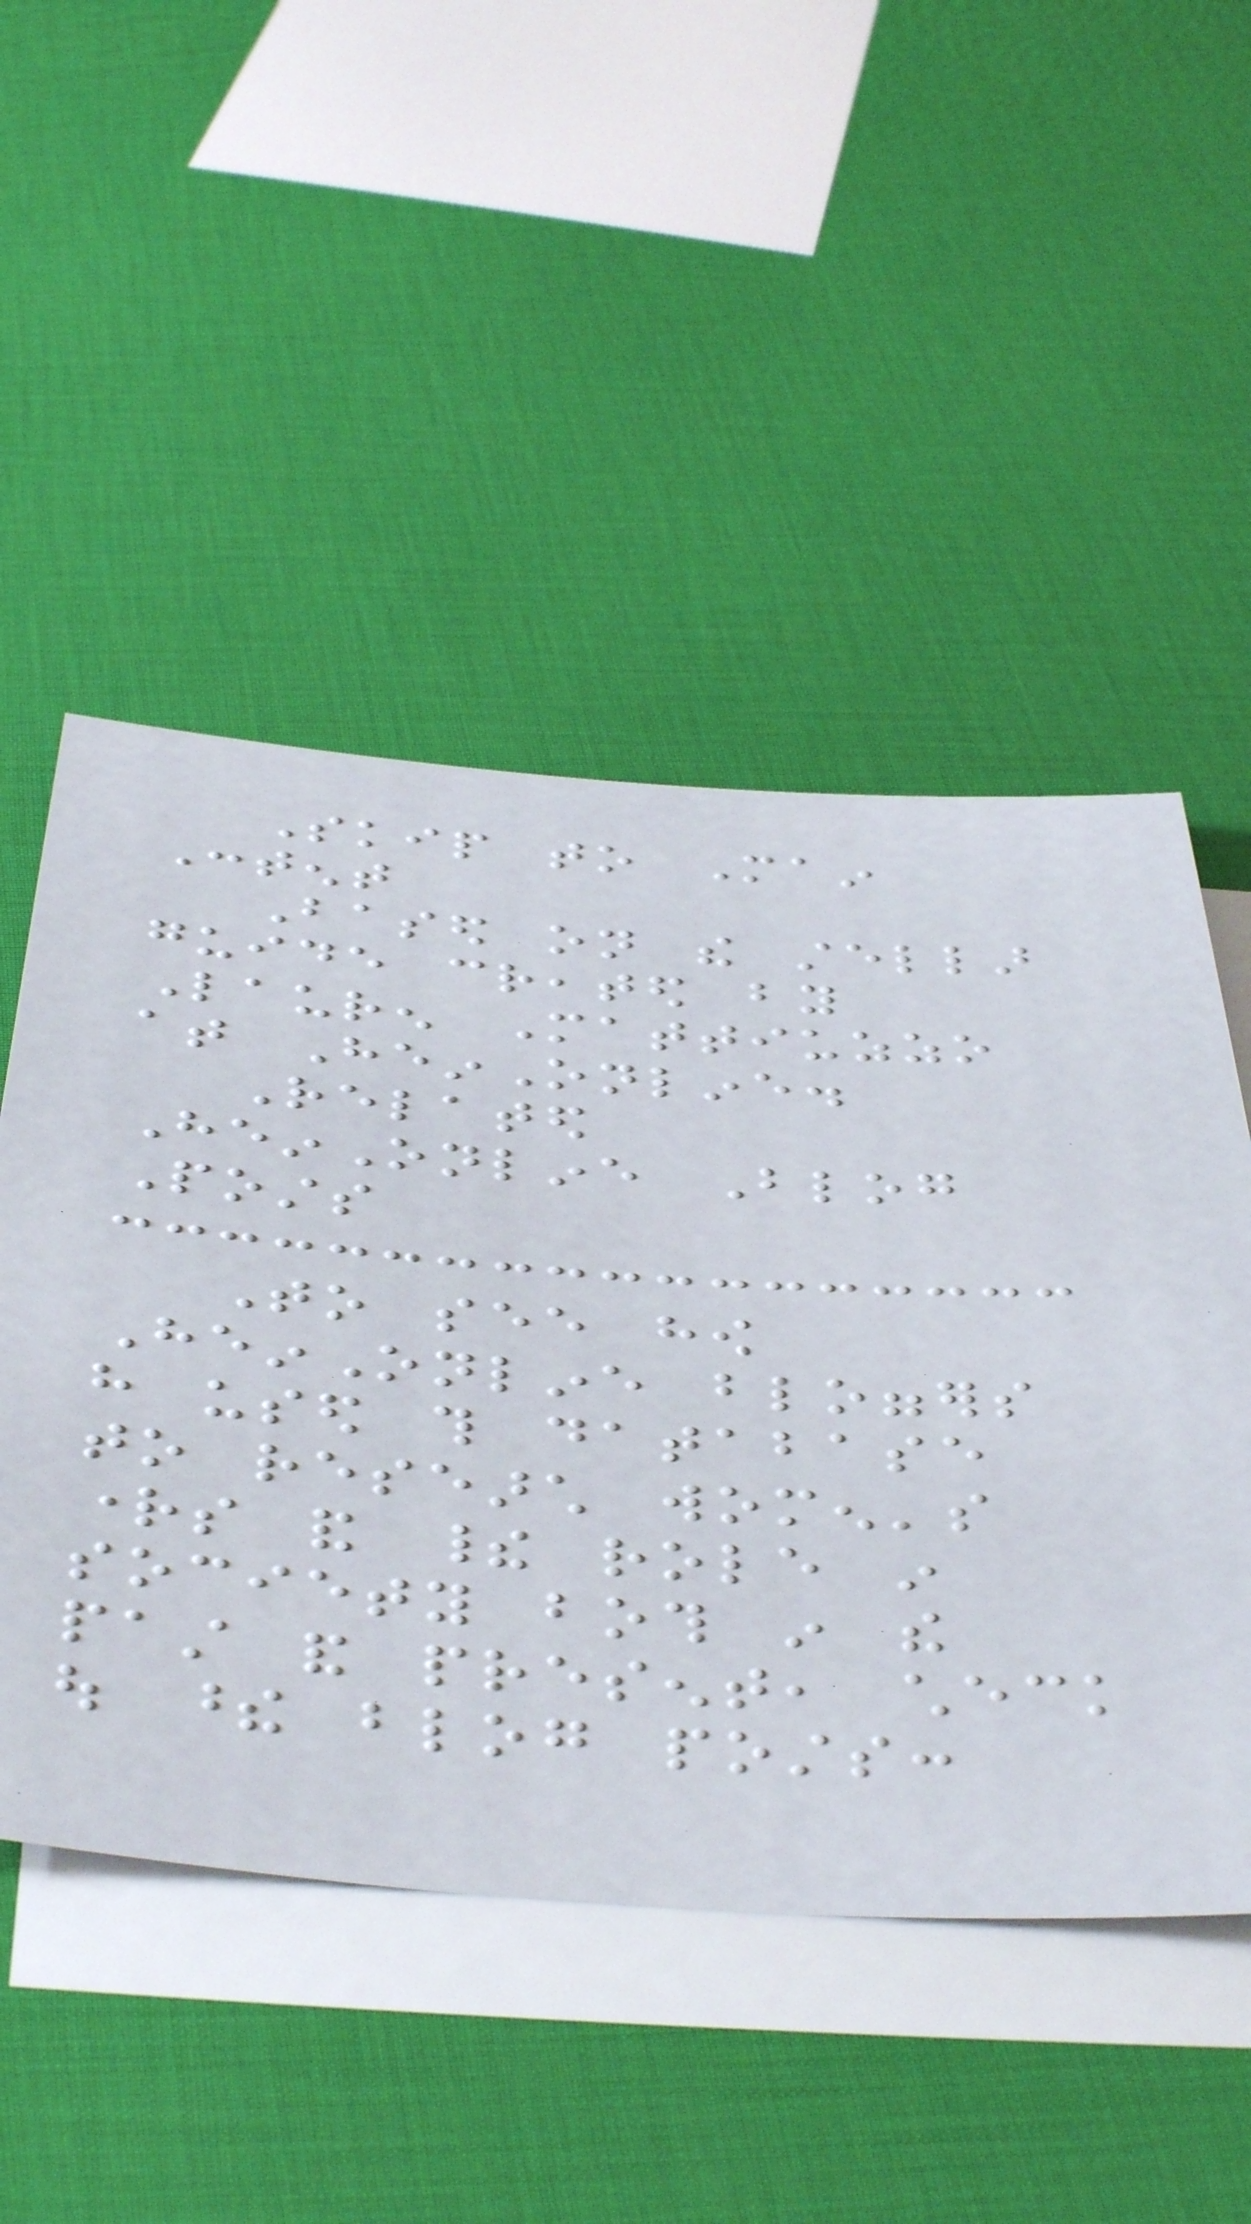Skip to Main
Content
Based on the stellar
guide created by
Lauren Mattiuzzo
at HeinOnline.
Related
HeinOnline Blog
Posts
To see how
HeinOnline bloggers
have used this database
to research women's
rights and their role in
society both in the
past and present, check
out these blog posts:
